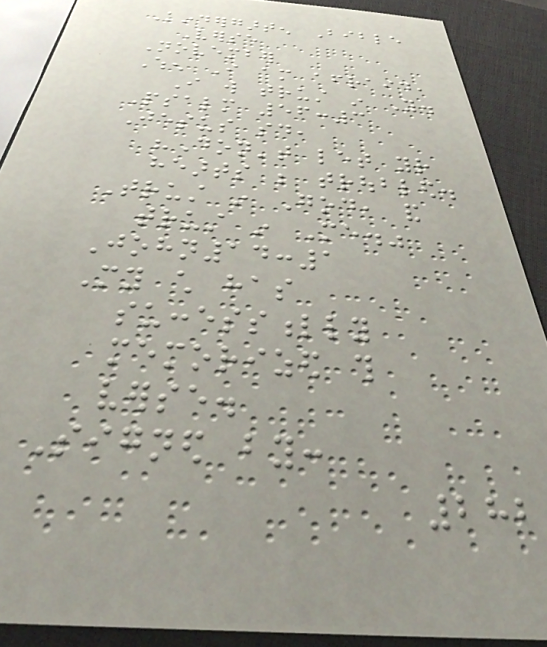Kindergarten Bible
Verse
November
When I am afraid,
I will trust in You.
Psalm 56:3
Jesus said,
"Don't let your
hearts be troubled.
Trust in God, and
trust in Me."
John14:1
My child has
successfully
memorized this
verse.
Signed by:
282
